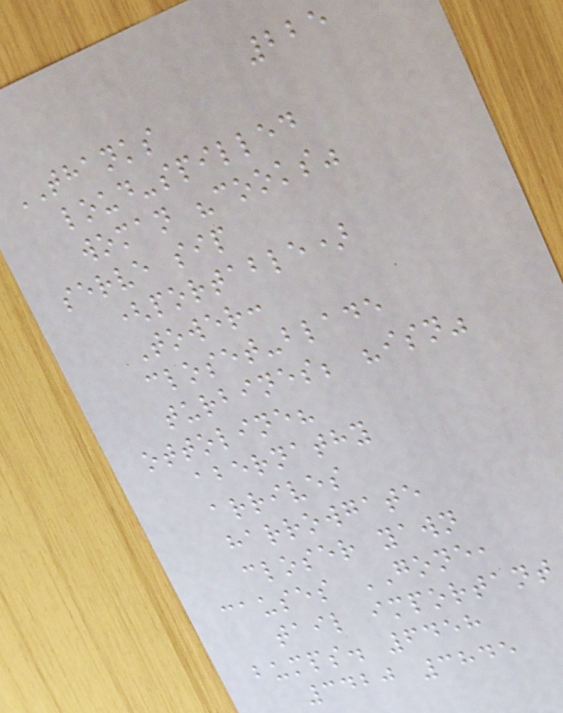225
THANKS
loud-spilled
woman "cooks"
serve sip
(portable)
Tower:
closet-blade
turbines; "isn"
ottoline?
abernathy
arrives
harrowgate
closer yawn
causes GONE,
tail important
bumps. 6458
3420 3845
